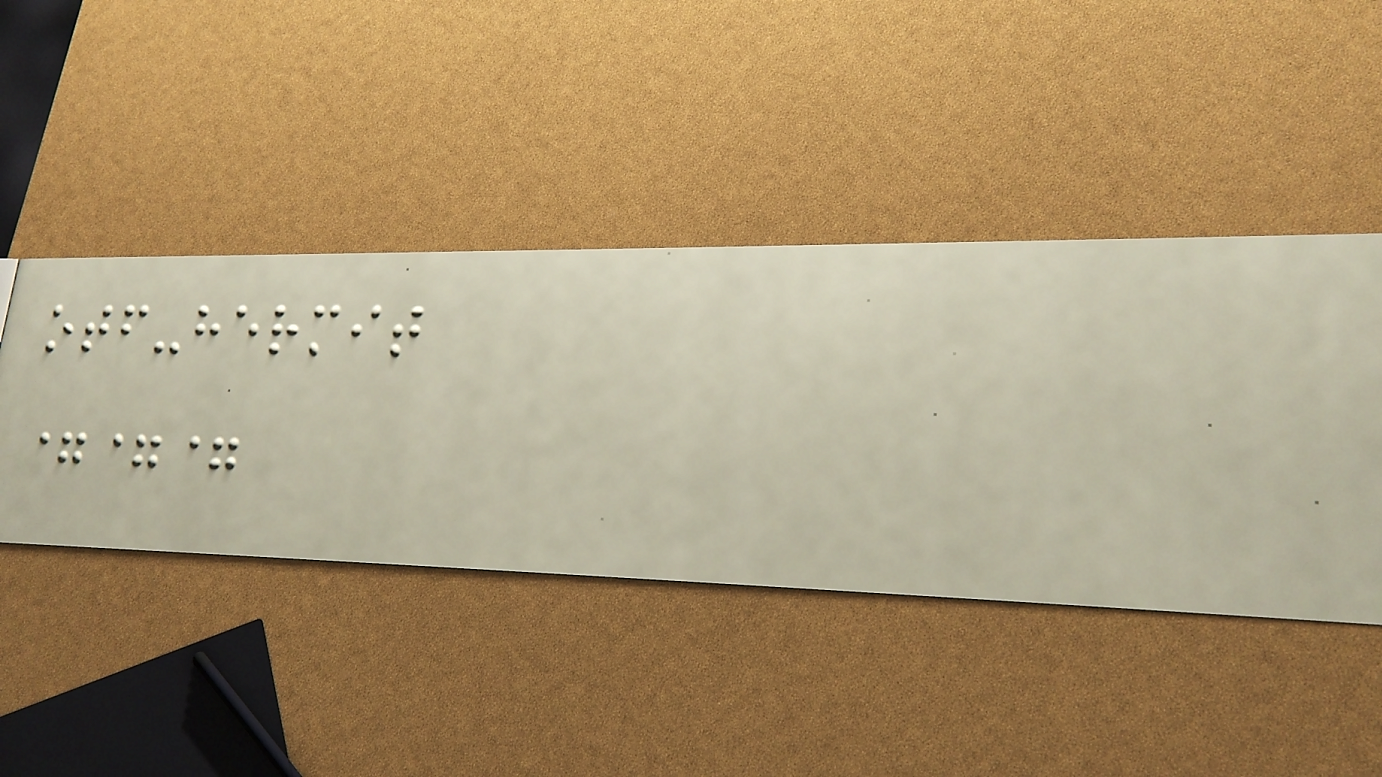otf-hermit
===
